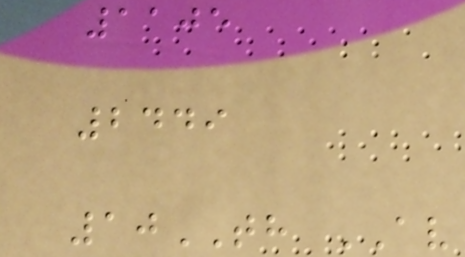1105
2449
10TH AV
